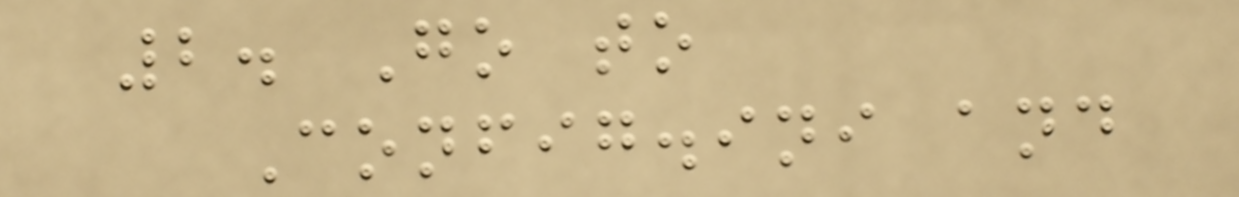2. Go to
Config.ini and
